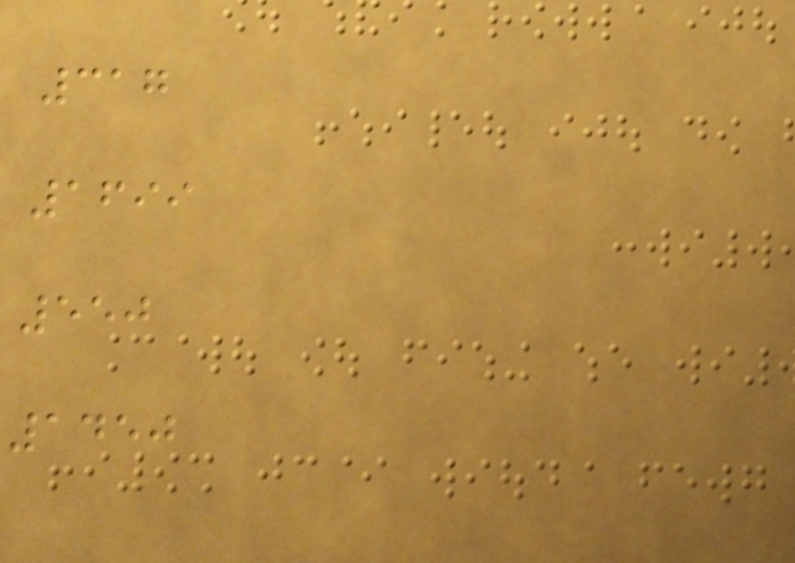317
1699
550
1450
